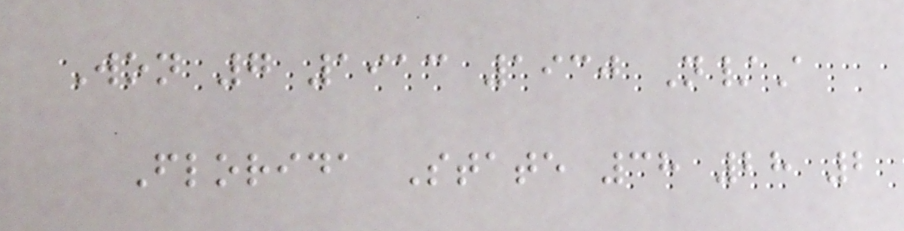Won 7 1913 1930 N/A
Florida State 38 28 2
